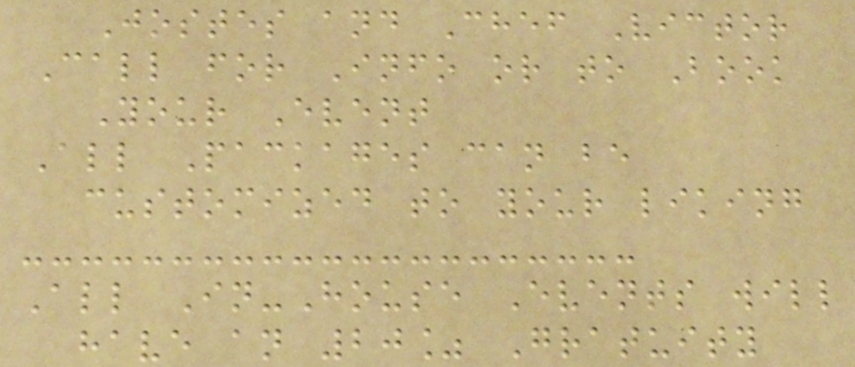Jostes and Chef Victor
Call for Info or to Book
Your Event
All Packages can be
customized to your liking
All In-House Events will
have an 20% Gratuity
